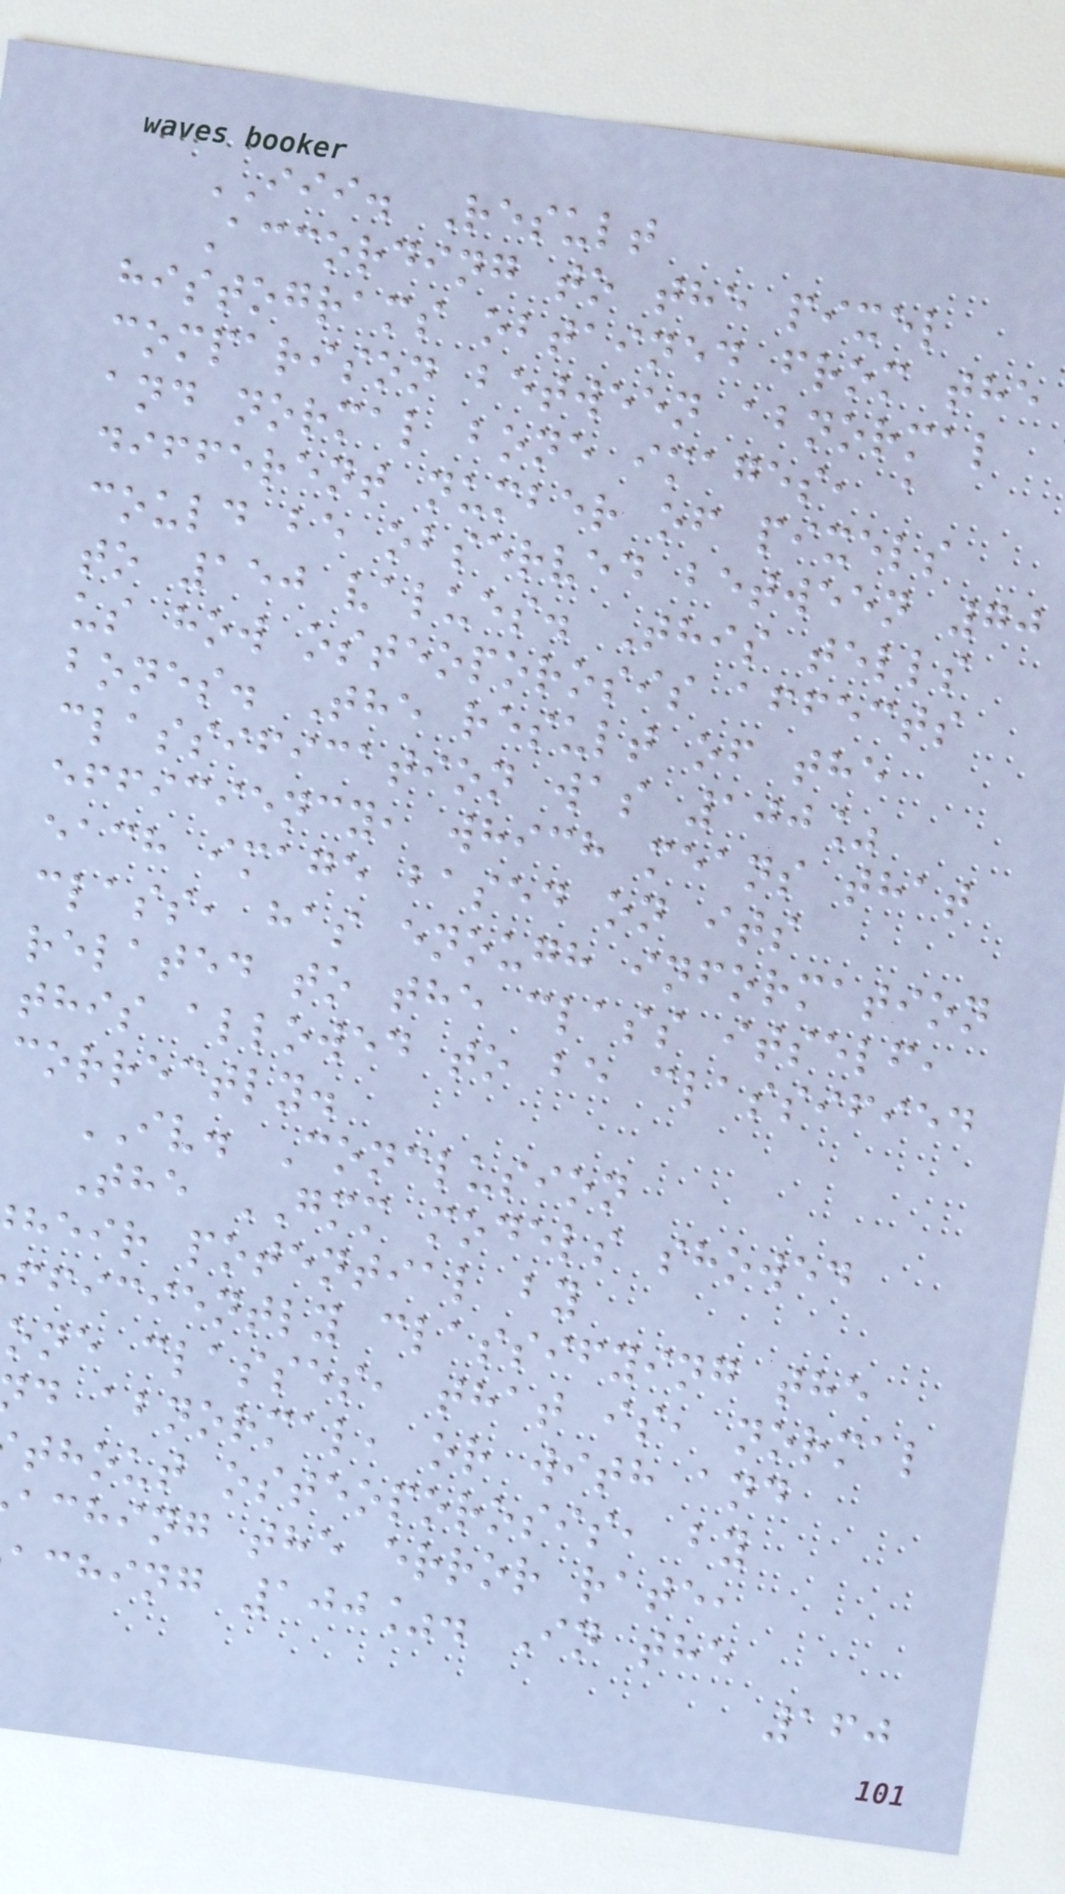III. Result
According to the pixel
histograms obtained from the
comparison between abnormal
and normal bone images, a
different number of pixels
could be observed between 70
to 150 values. This tells
us how osteoporosis affects
bones. The result of the
classification was 100%
efficiency, which means that
each image based on its
class, has enough information
related to the class itself,
this allowed to be classified
correctly.
IV. Conclusion
The GMM models showed
heir potential by
fficiently classifying the
one classes, that is, normal
d abnormal, or with and
thout osteoporosis, by
aching the error rate,
aching 100%. In the
160
